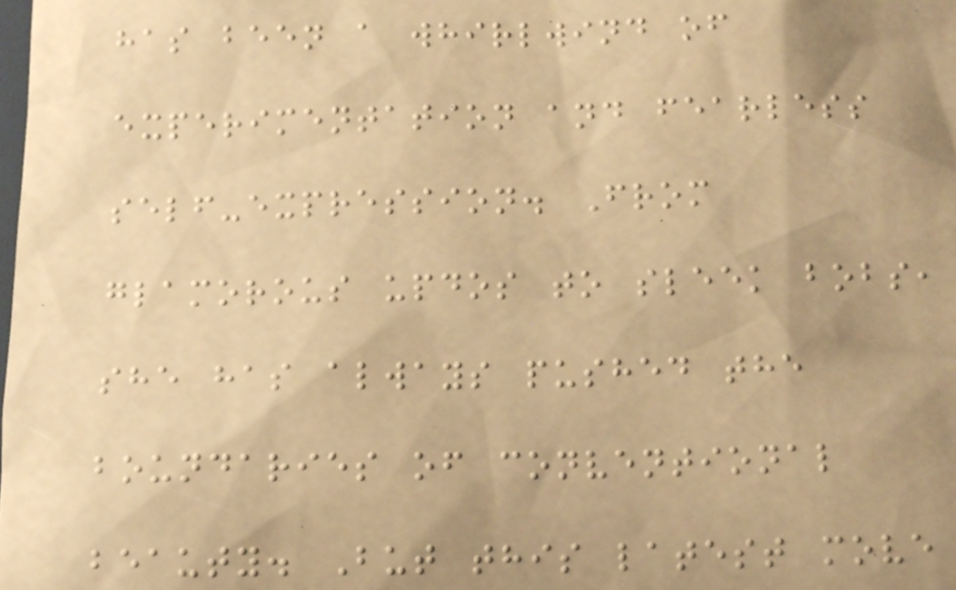has been a whirlwind of
experimentation and fearless
self-expression. From
glamorous updos to sleek bobs,
she has always pushed the
boundaries of conventional
beauty. But this latest move
